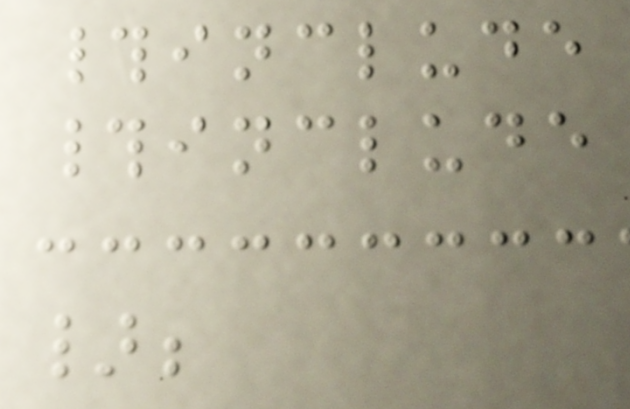#include
#include
};
